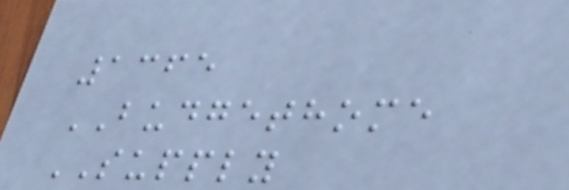1365
BUDGETHOME
SUPPLY
